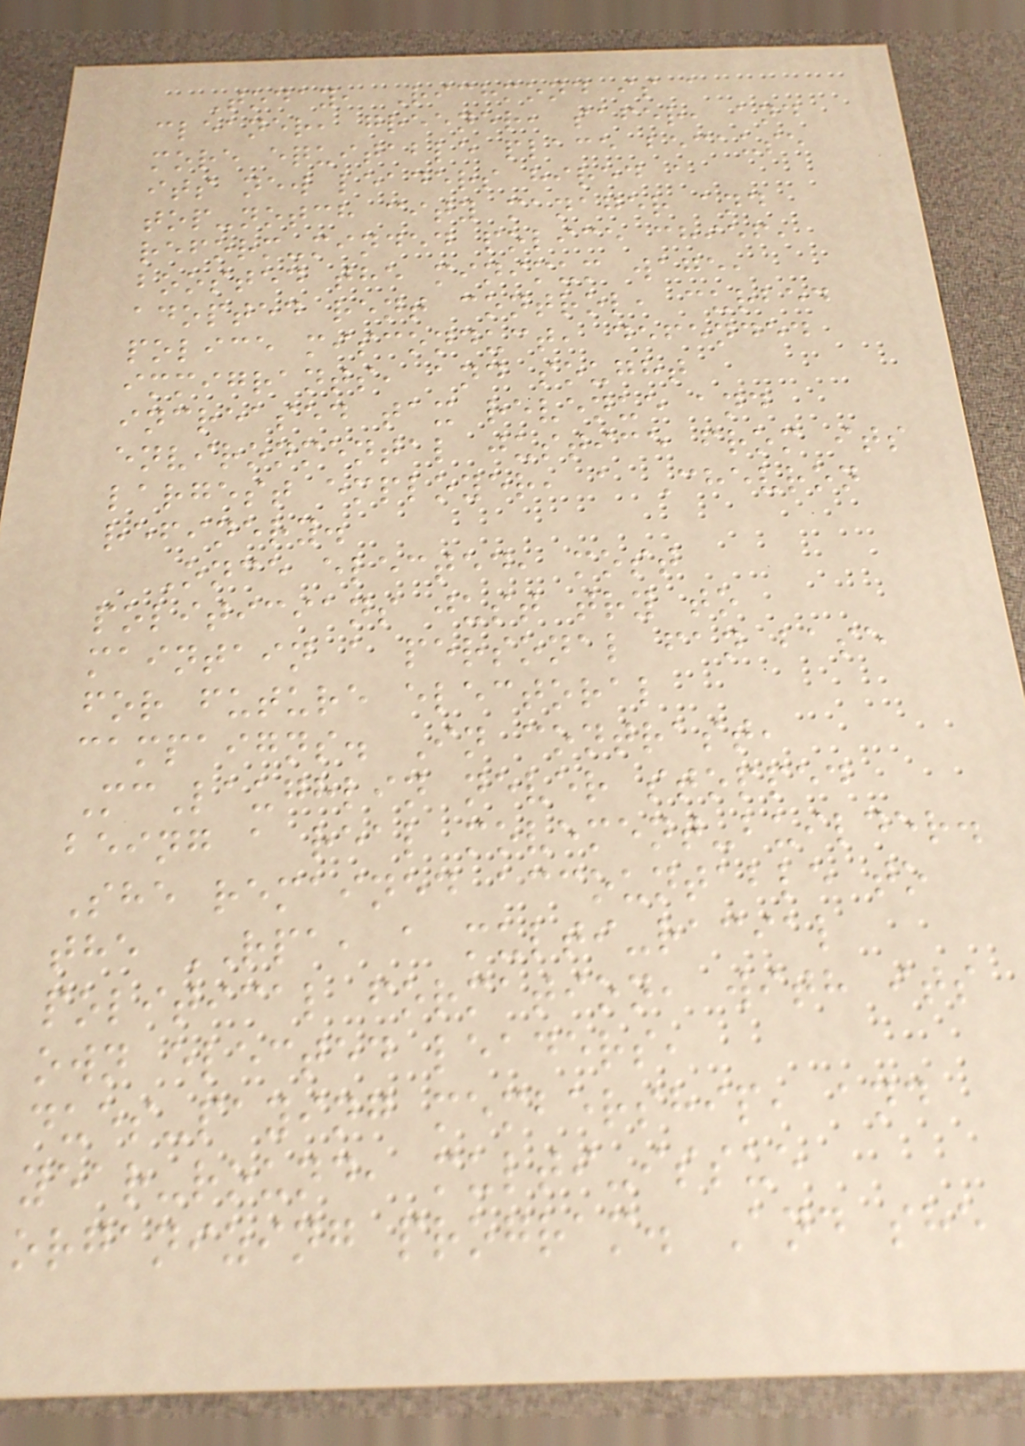Today, Richmond is a
cleaner, greener, safer, and
more equitable place because
its new leaders hired a
top-notch city manager and
reform-minded police chief,
boosted the minimum wage,
adopted rent control, curbed
police misconduct, defended
immigrants, and sought
increased tax revenue and
environmental justice from its
largest employer, a Chevron
refinery.
Once elected, most
politicians just try to
maintain a personal fan base
for future electoral
campaigns. In contrast,
McLaughlin never stopped
being a real movement-builder.
She remained accountable to
the RPA, a multi-racial
political formation, with its
own elected leaders,
dues-paying membership, and
year-round, multi-issue
organizing program. And she
